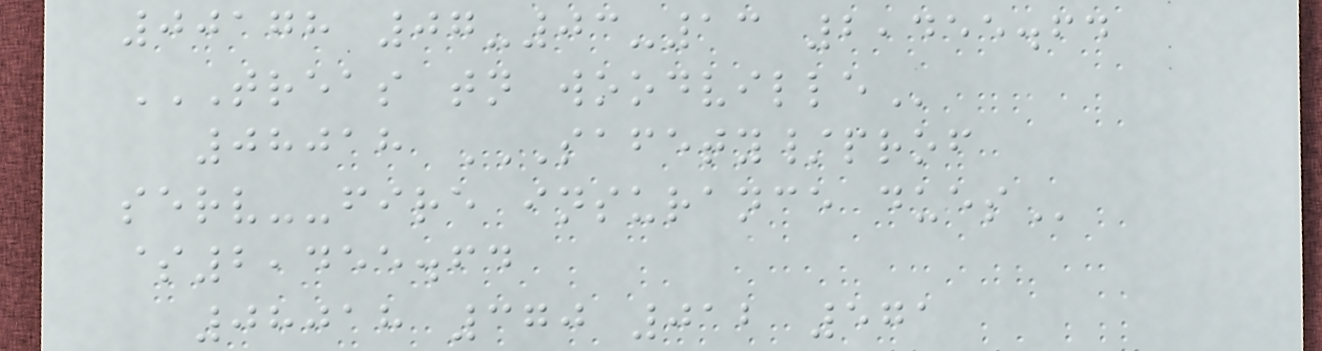00178 07-03-13 2,455.64
TREAS TN WOODVILLE
08018 SAFETY/PROF
SERV--FIRE INSURANCE DUES
$2,455.64
08018 370 012 571
